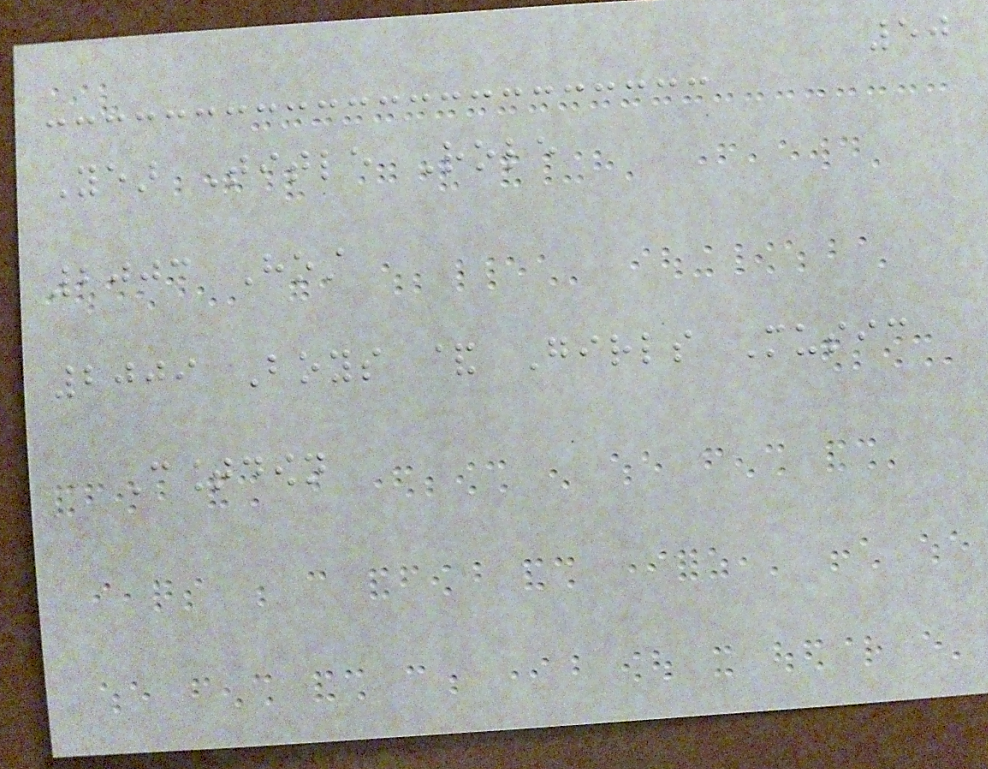50
Year Title Role
2003 Host
2009 Boys & Girls Music
Countdown
